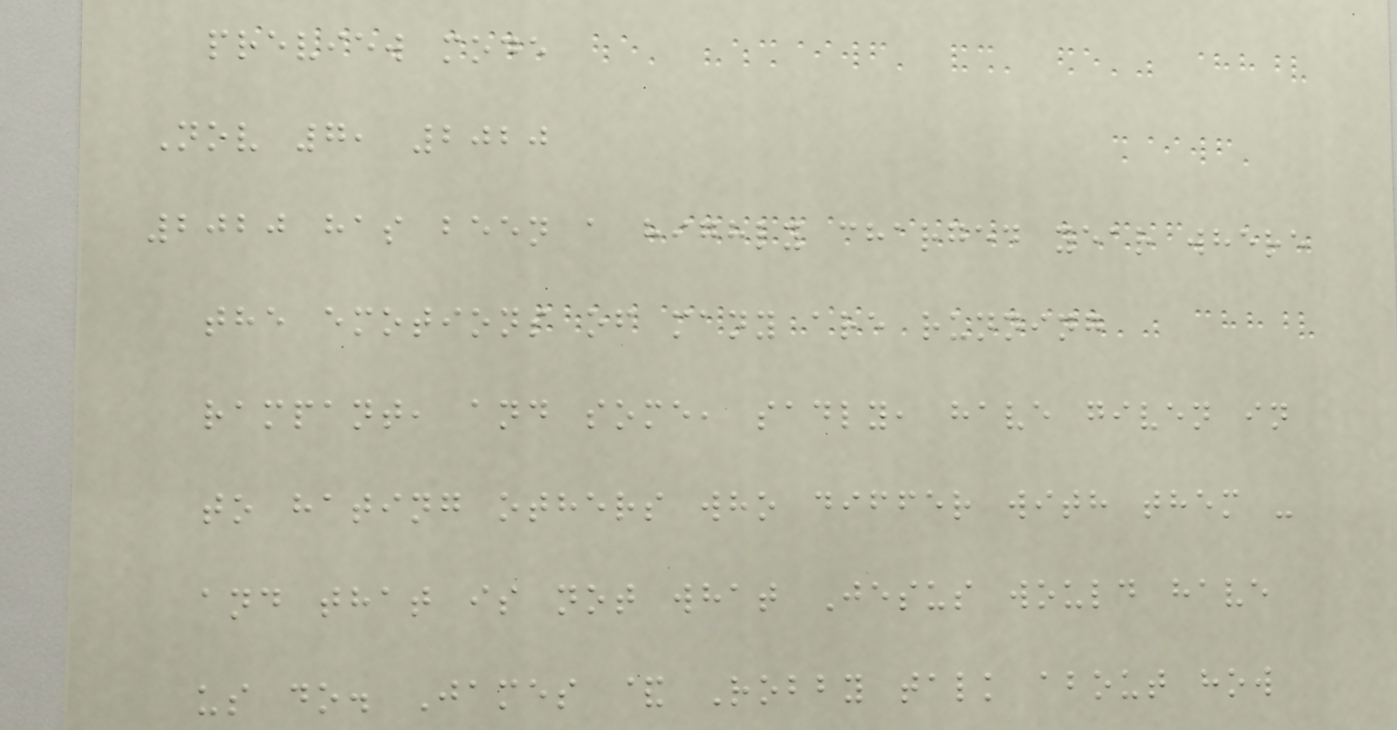preview mode
Nov 7, 2020
2020 has been a highly charged year where
the emotions of many are running
rampant, and some, sadly, have given in
to hating others who differ with them -
and that is not what Jesus would have
us do. James & Robby talk about how
